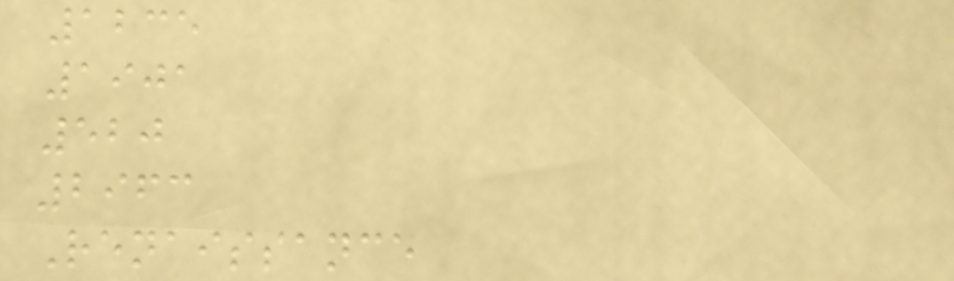1235
1901
520
2963
Renaissance
